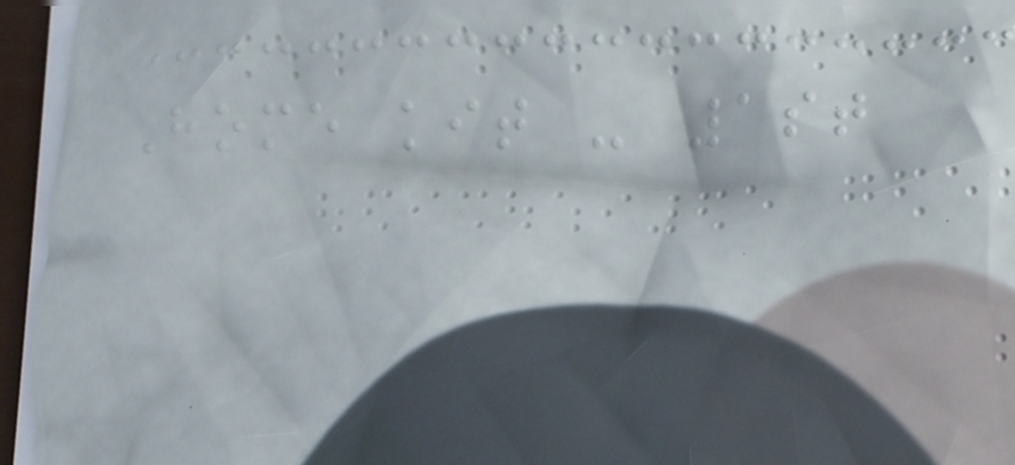Home kit - 1st
